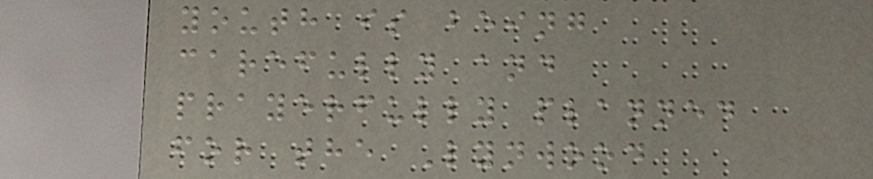youth is being
carefully and
prayerfully planned
for the Lynwood
